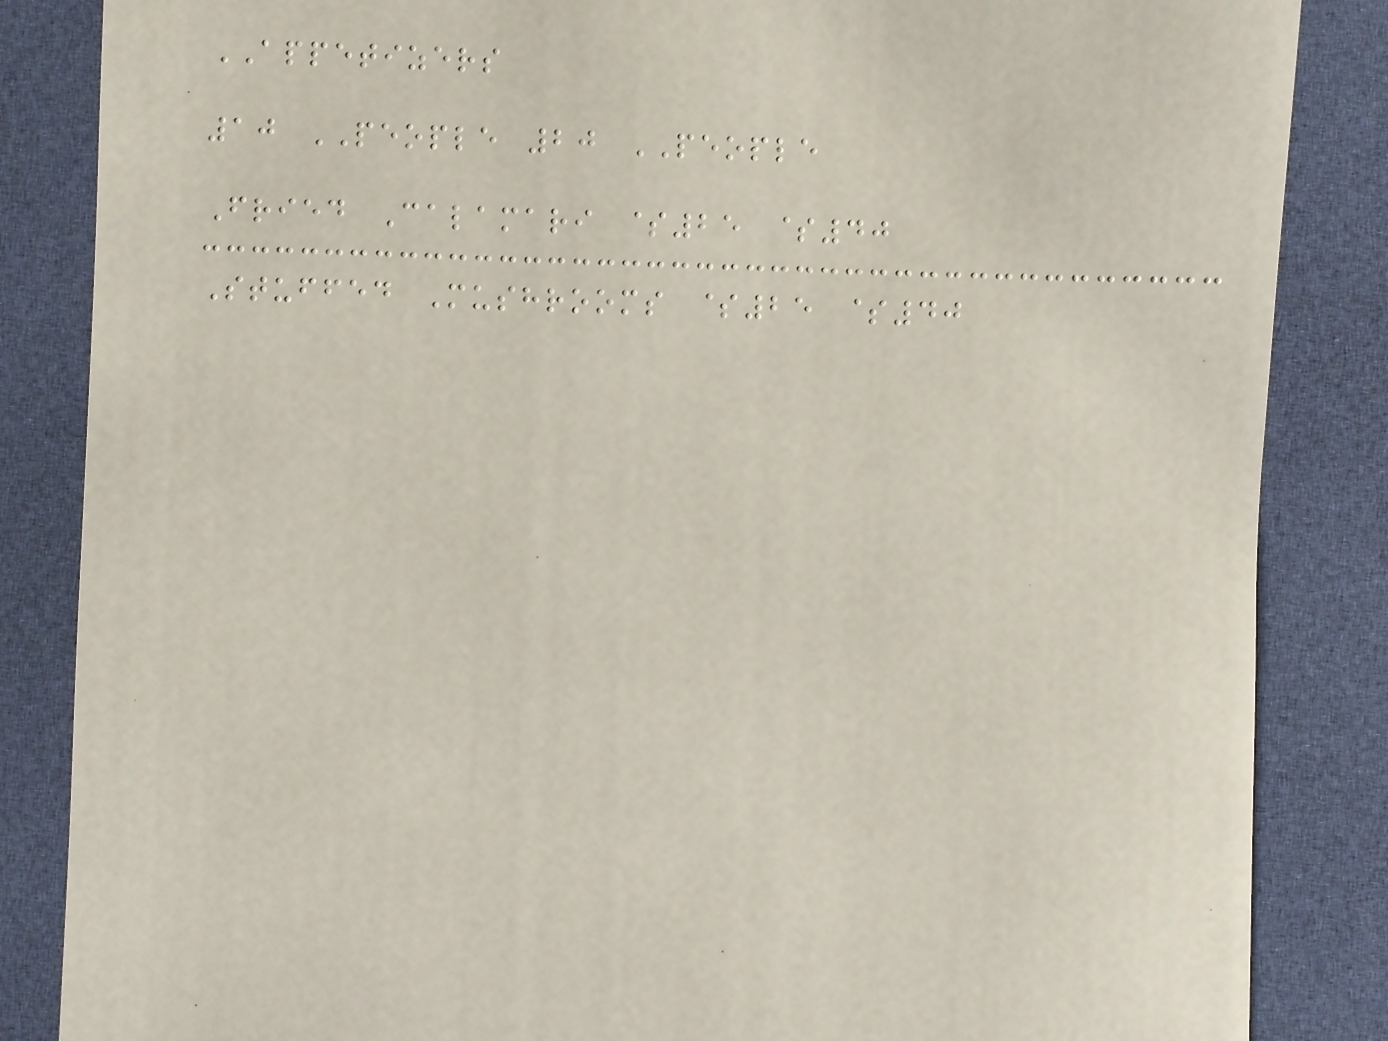APPETIZERS
10 PEOPLE 20 PEOPLE
Fried Calamari $25 $40
Stuffed Mushrooms $25 $40
